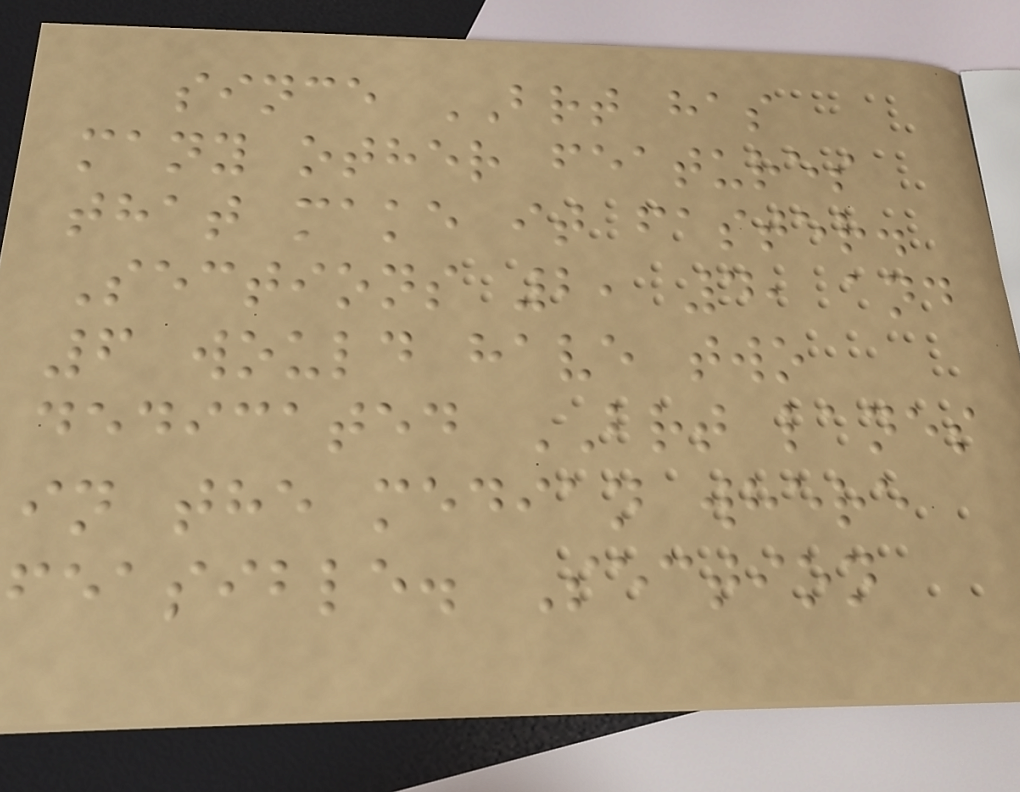since BRT has
many other features
that make it faster.
Sections 2, 4, and
6 would have two
dedicated BRT lanes
in the median where
feasible. Section
